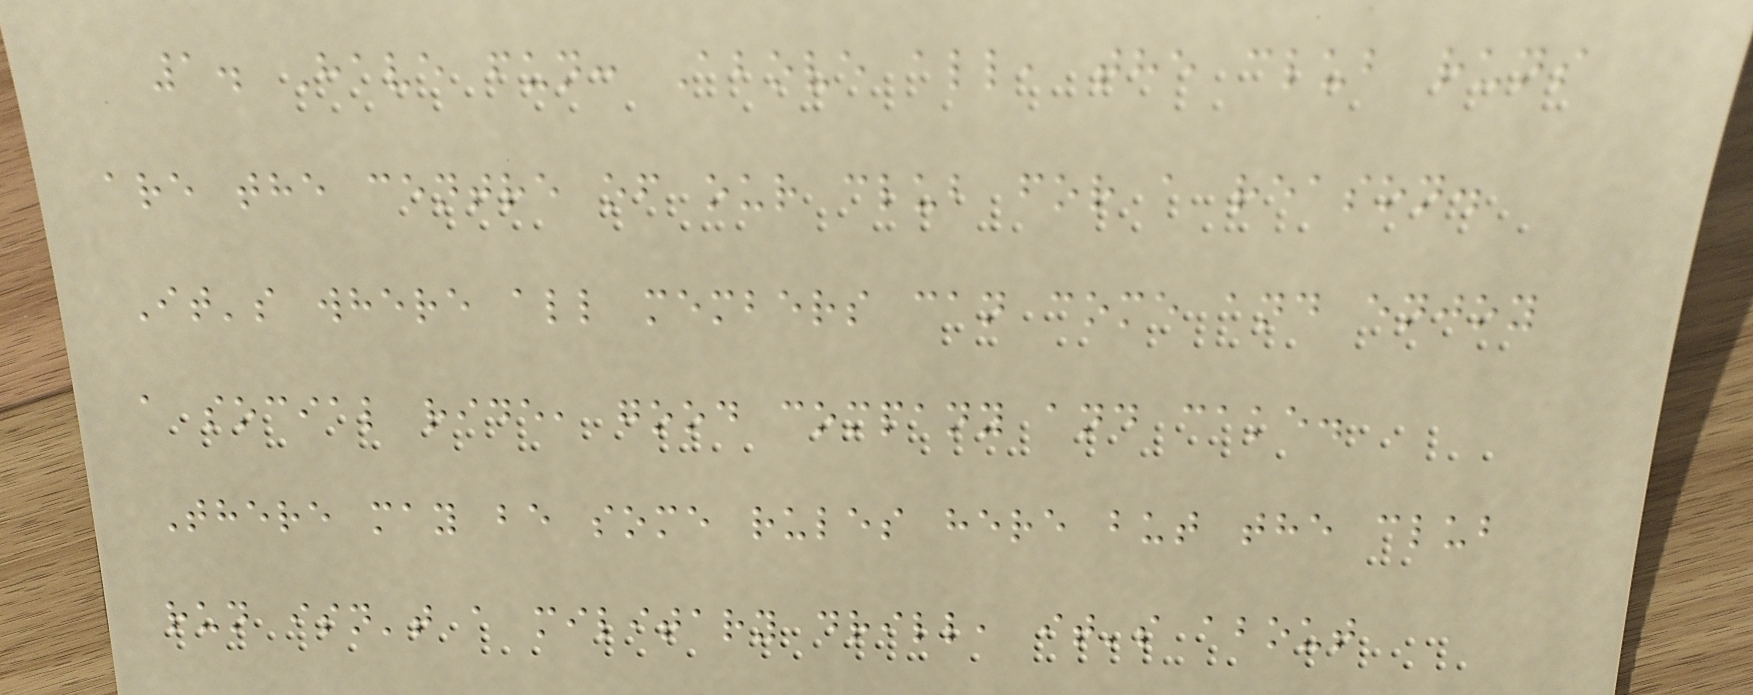1. Have fun: Above all, the club runs
are the centre of our club for a reason.
It's where all members can come and enjoy
a social ride, good company and cake.
There may be some rules here but the club
run isn't a military drill, it's about
